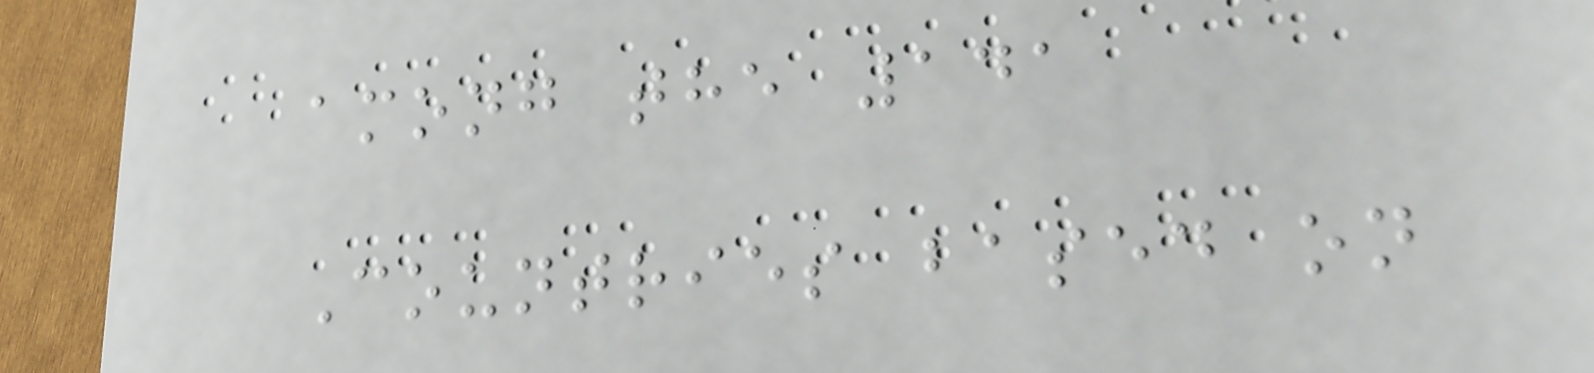among the 141
Countries based on
